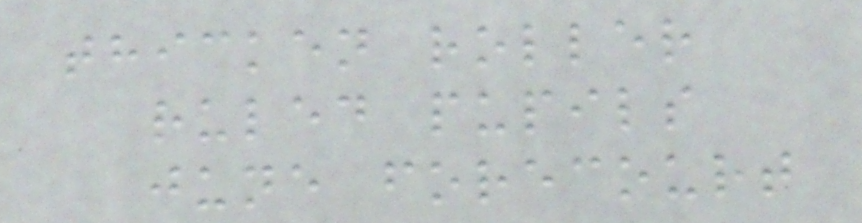thicken roller
ruled pupils
june forecourt
